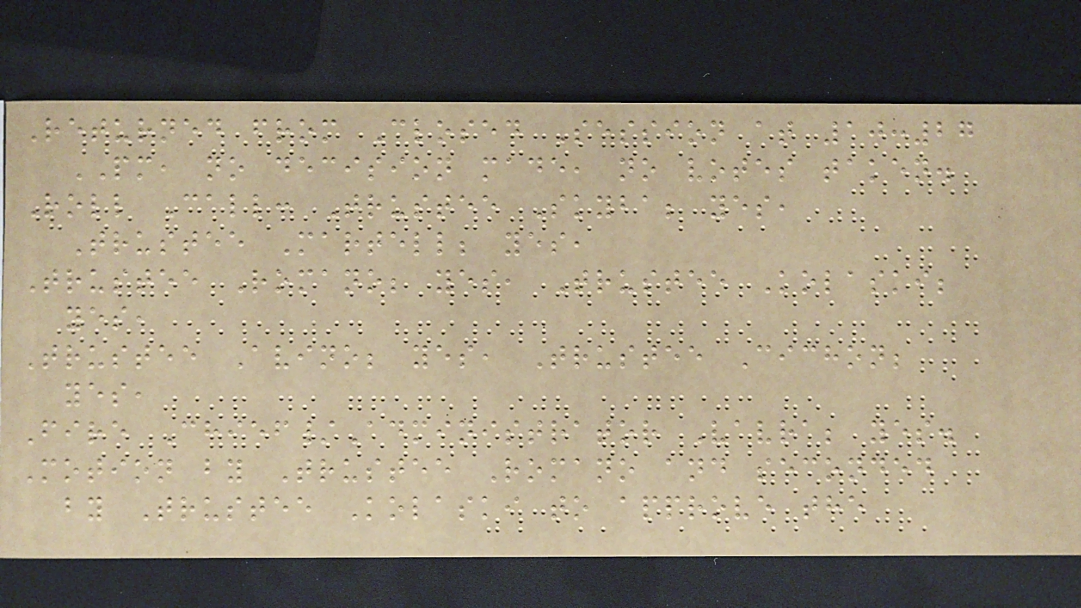Returned from Closed Session at 10:27
PM, no decision made, no votes taken.
Roll Call: Trustee Skyba; yes,
Trustee Martell; yes,
Trustee Romano; yes, Trustee Kolaski;
yes,
Trustee Avino; yes, Trustee Cichon;
yes,
Fire Chief/Administrator Vavra; yes.
Motion by Trustee Romano and seconded
by Trustee Kolaski to approve the
